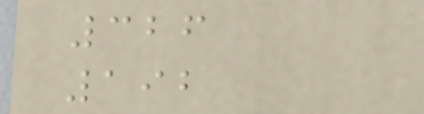326
192
